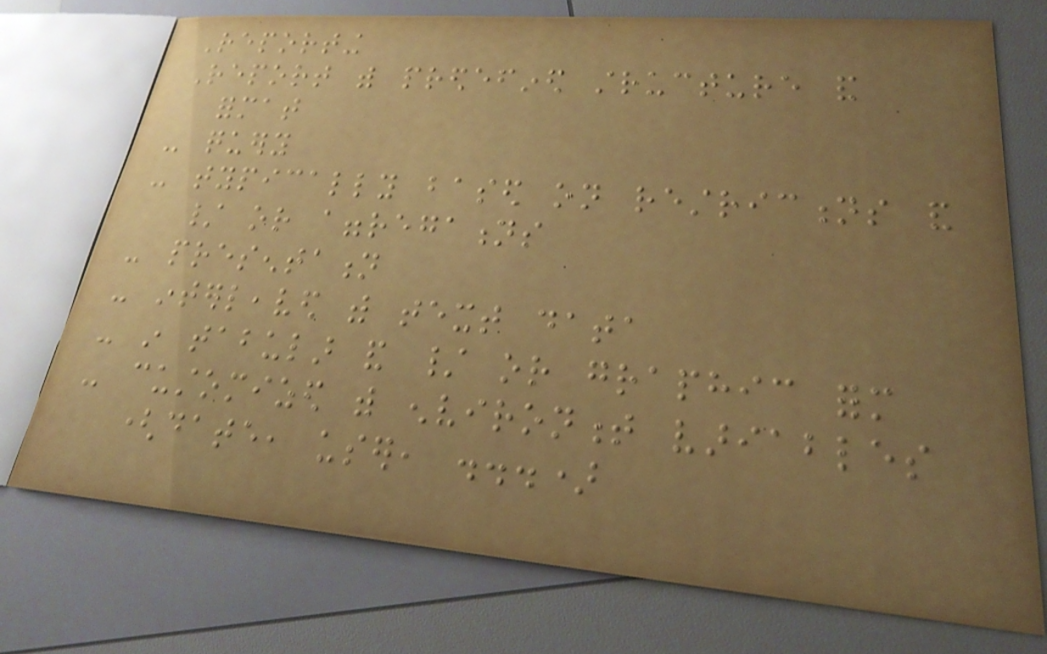Reporting
Report with predefined structure and
format
- query
- typically based on restrictions and
/ or aggregations
- presentation
- interleaved with text data
- in tabular and / or graphic form
- customized with environment variables
(date, user, ...)
